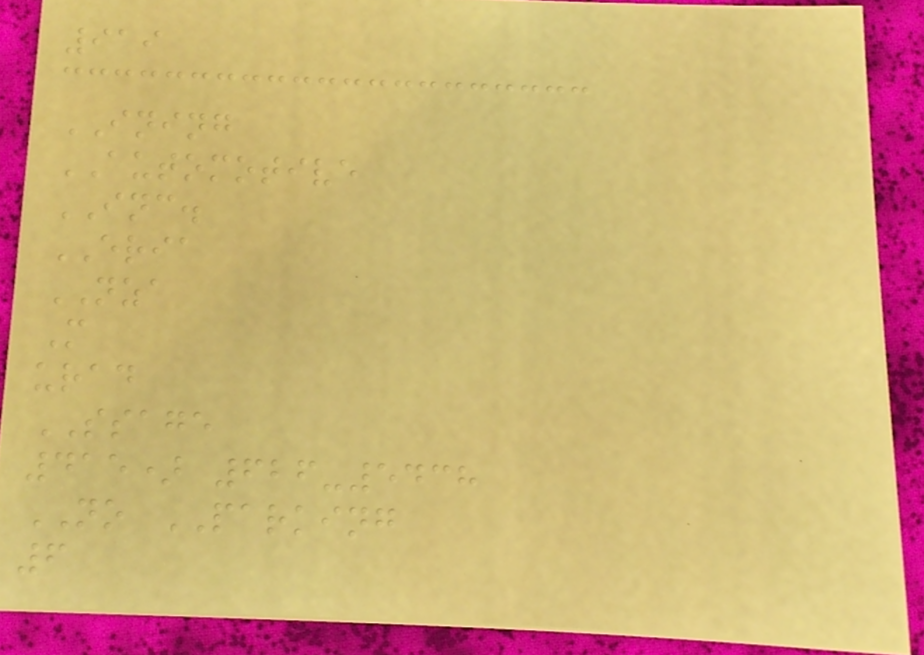919
INING
AUTOMOTIVE
INC.
ERIA
NZA
M
urad
SSAGE
415) 626-5438
NO PARKING
6
